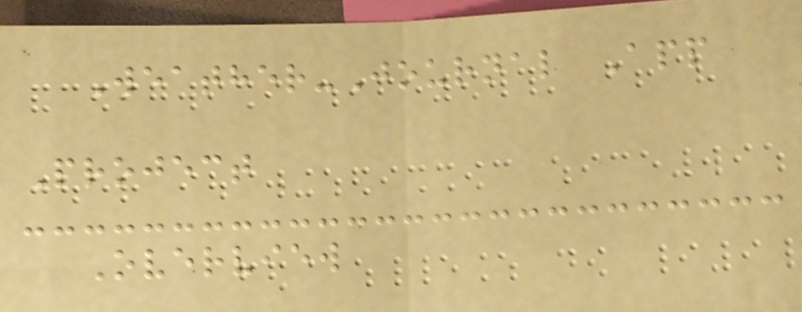Weather-Journal App
Project
Overview
